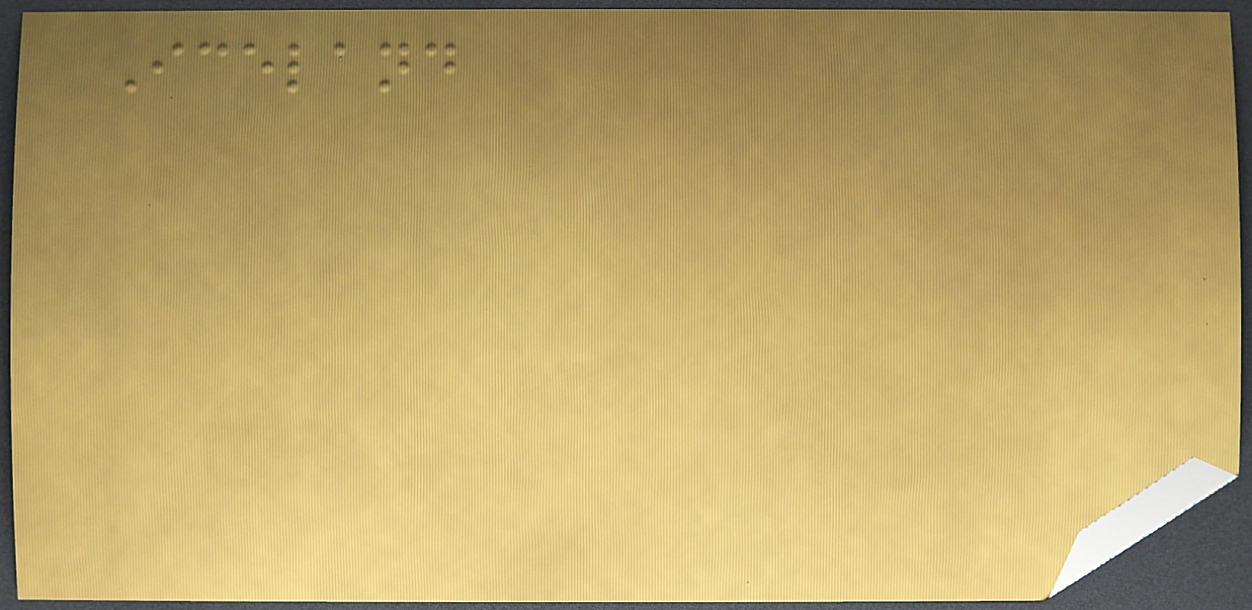Iceland
